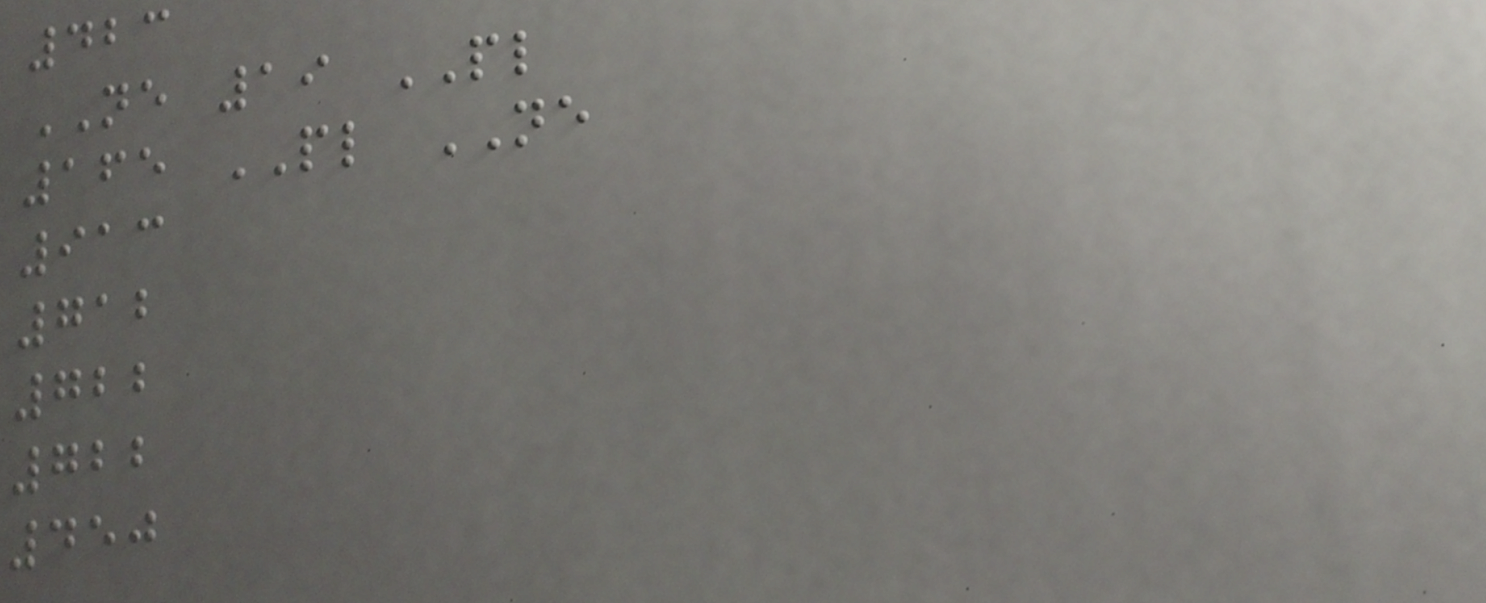423
NE 19 PL
165 PL NE
913
712
722
722
450
